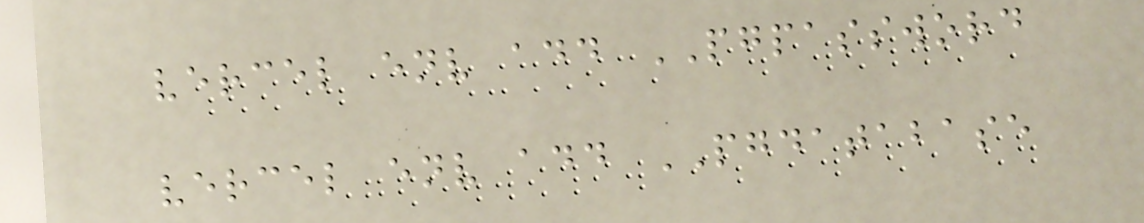vercel env add PGPASSWORD
vercel env add PGDATABASE
